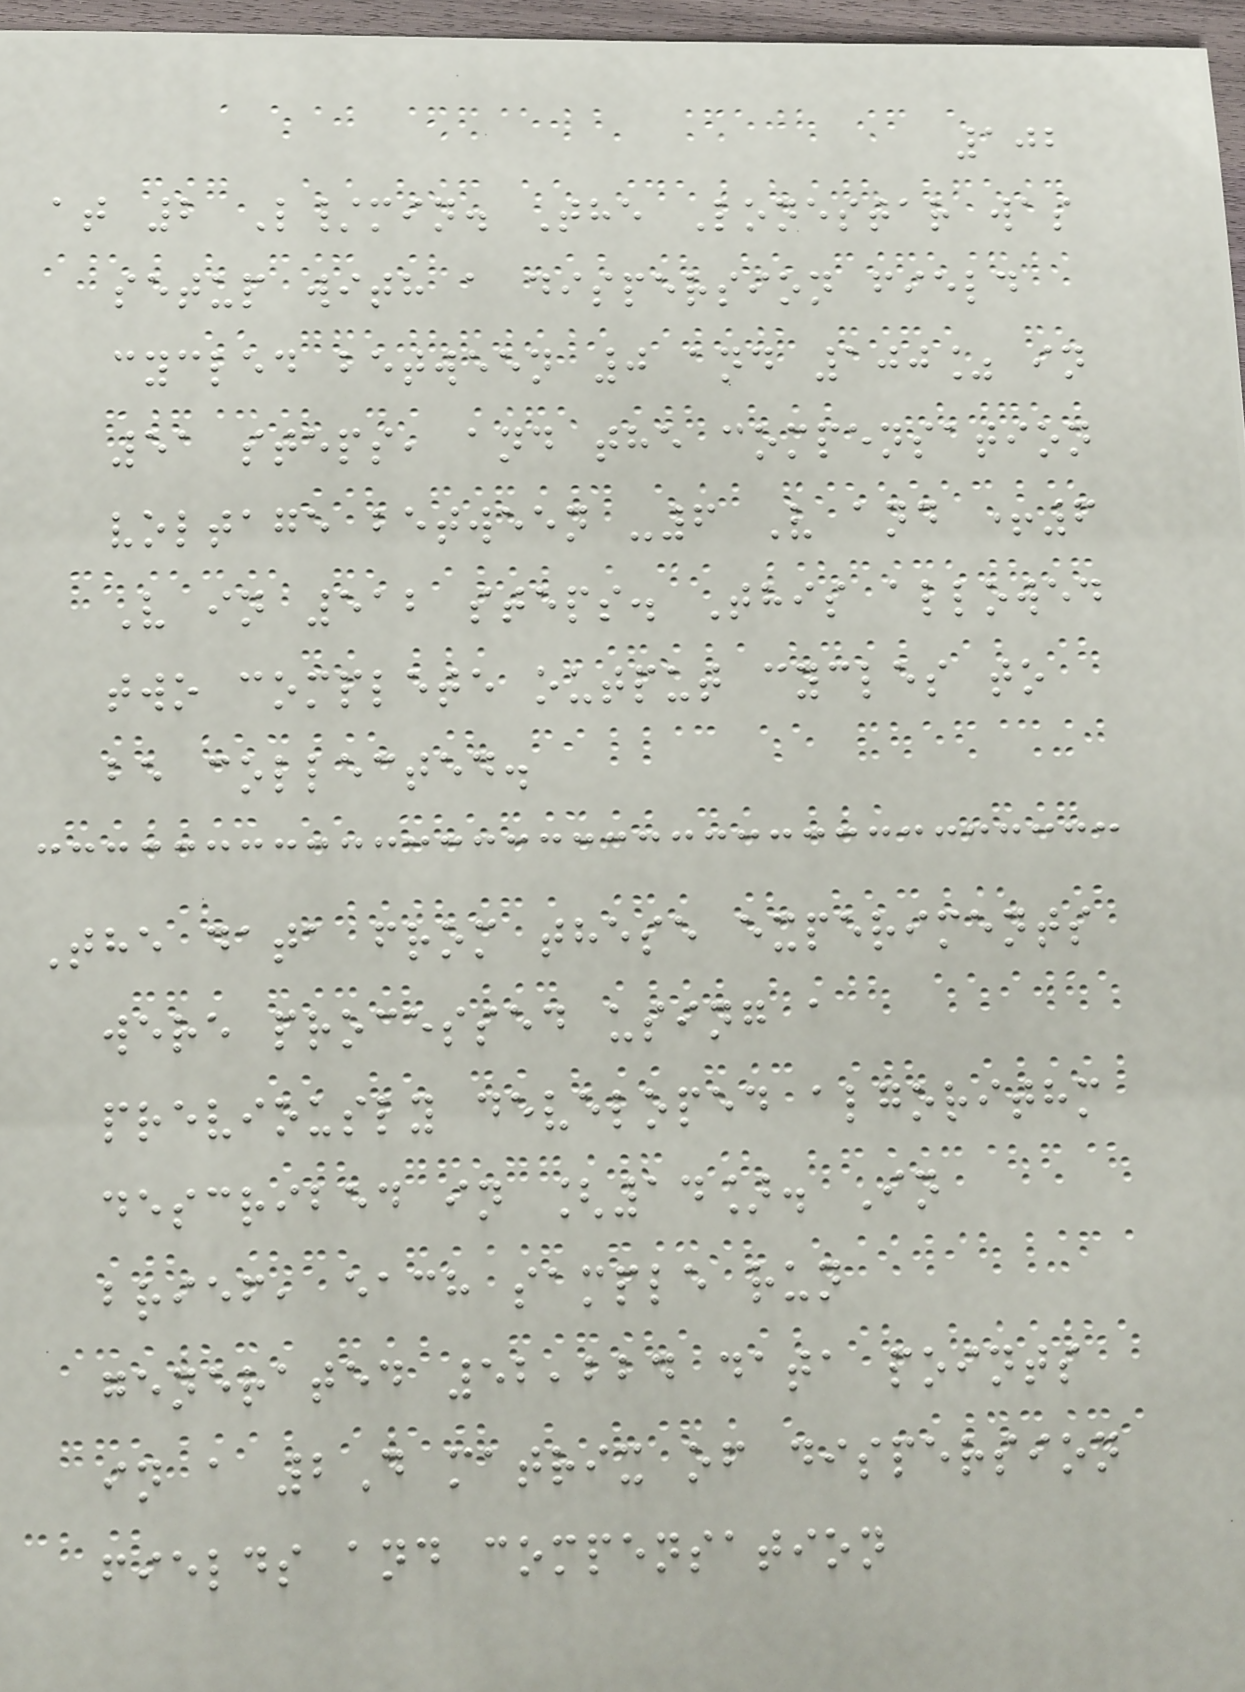102
at 2 L/min. The Lonestar was
setup with a dispersion field
cycled between 0 and 100% in
51 steps, and the compensation
voltage between -6 V and +6
V in 512 steps. This allowed
two complete output cycles to
be collected.
The data from these experiments
were processed using a
previously developed algorithm
described in [14]. In
brief, each sample run
generated 52,224 data points
in a 2D matrix of dispersion
fields and compensation
